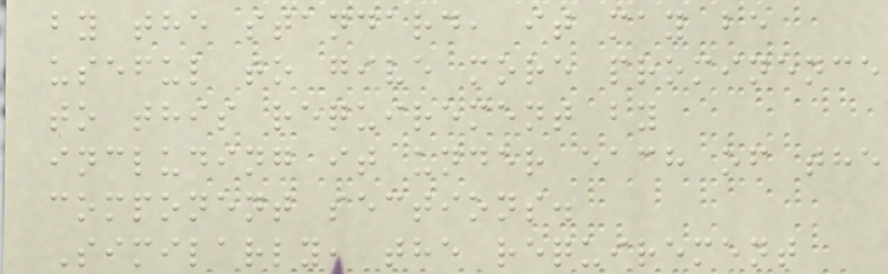by the standard, it may be
useful to give more prominence
to this requirement by
including it under each of the
component sections.
Similarly, the requirement
